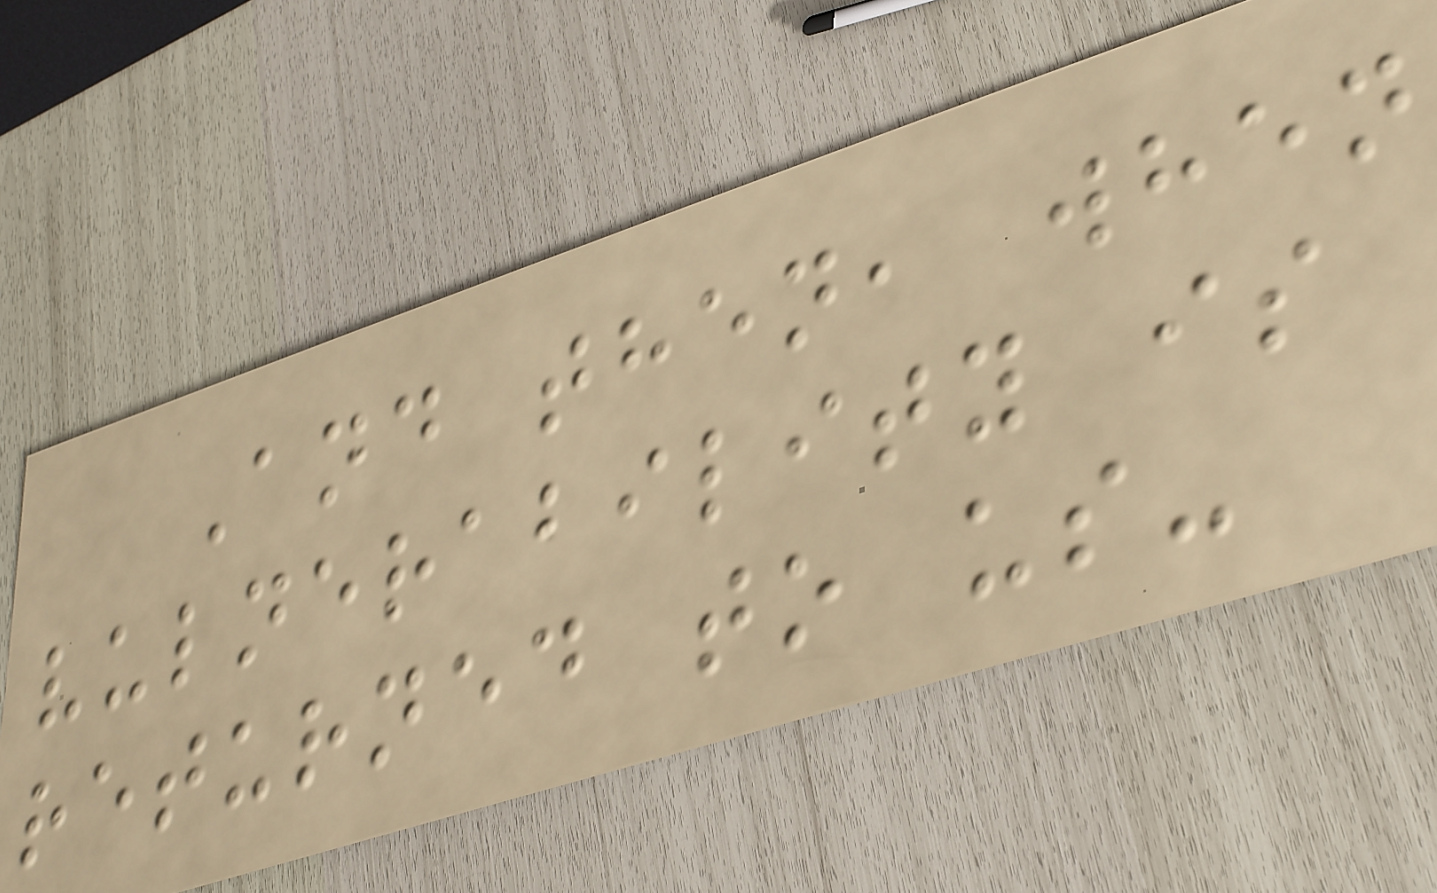And then, when
vulnerability is
returned to us-
